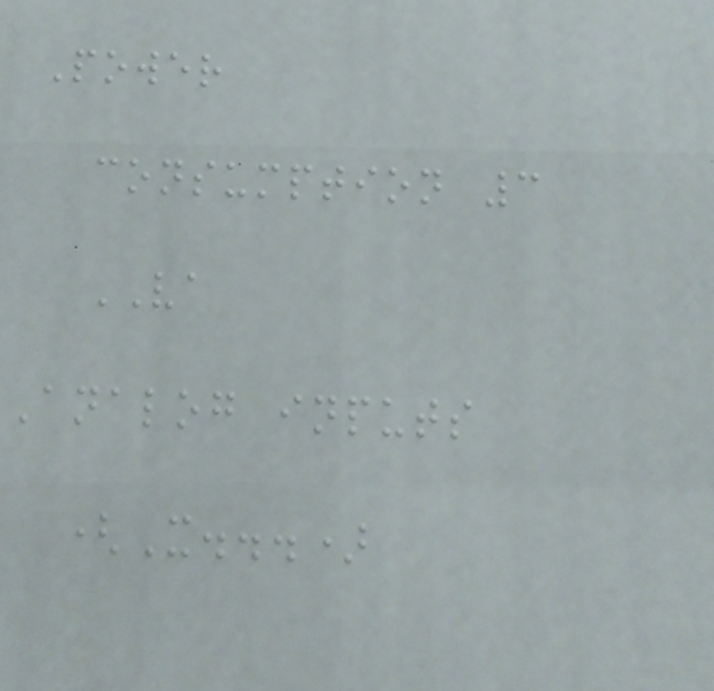Power
consumption 3
VA
Analog inputs
(X...)
